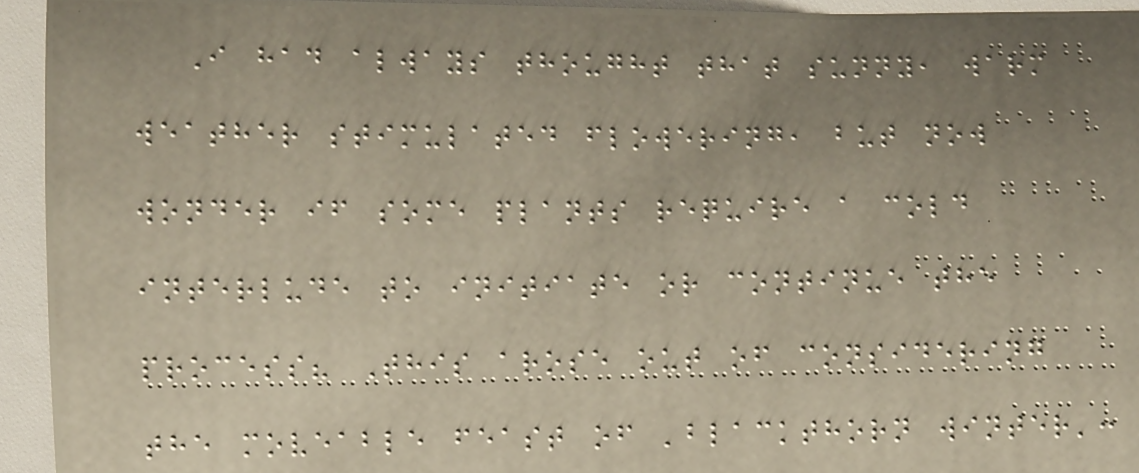I had always thought that sunny, warm
weather stimulated flowering, but now
wonder if some plants require a cold
interlude to initiate or continue the
process? This arose out of considering
the moveable feast of 'blackthorn winter':
